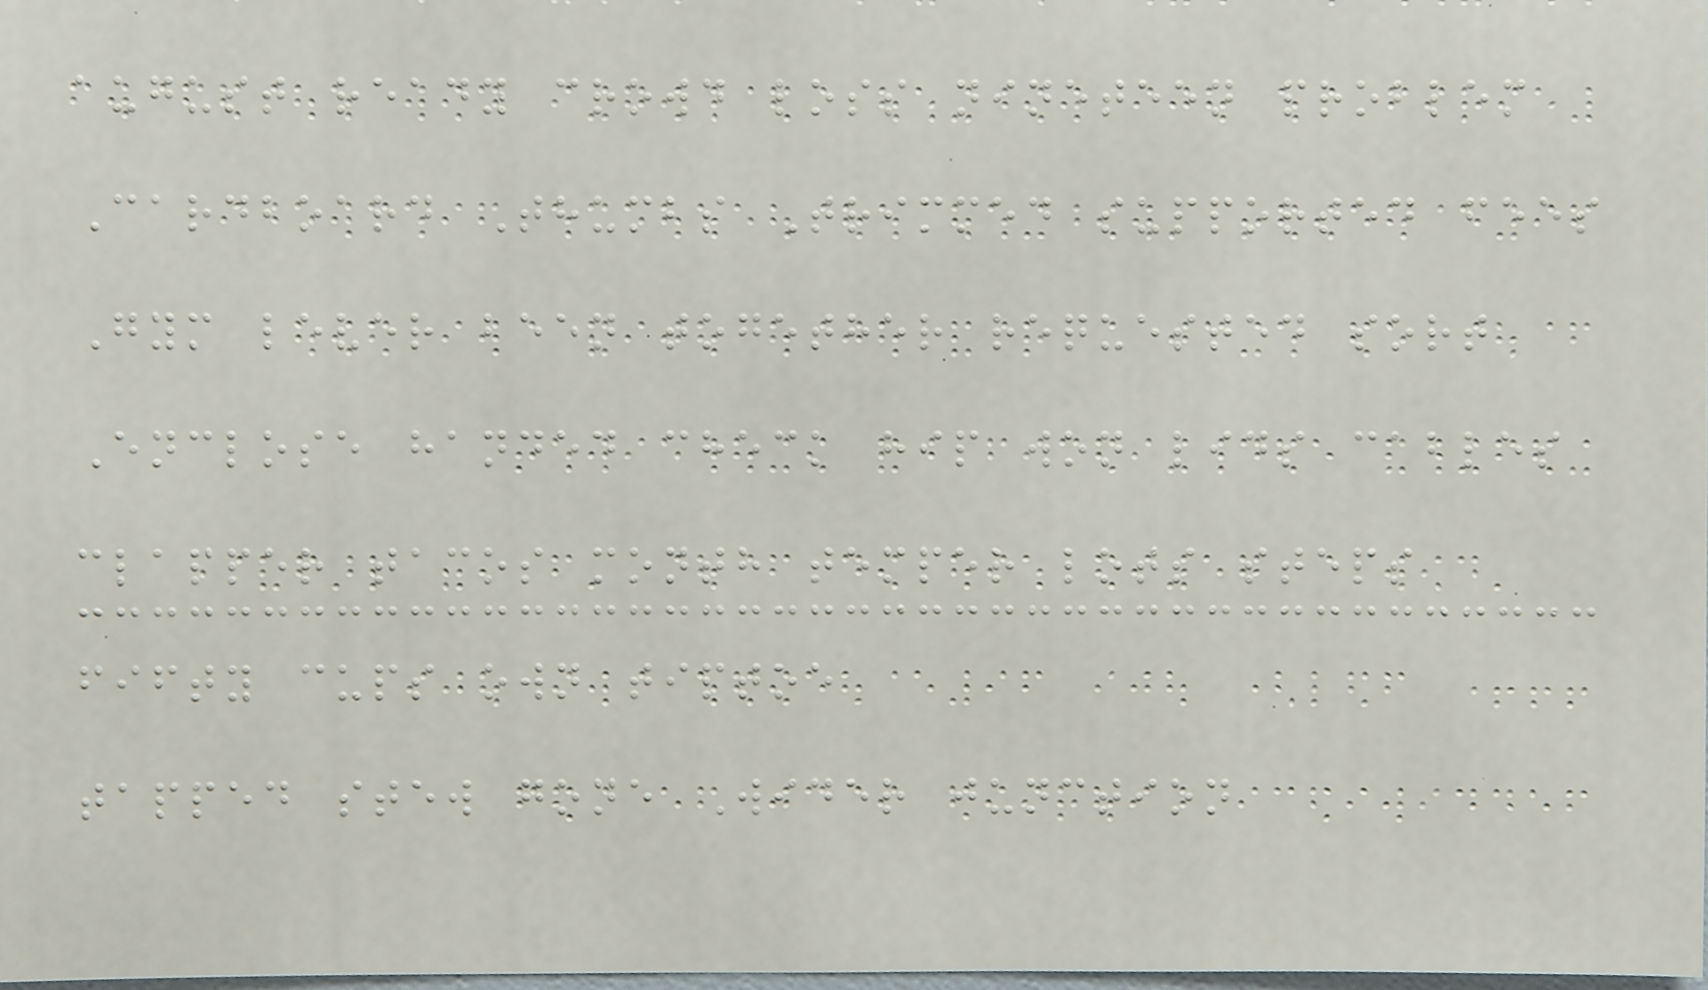august ready crowd loss nineteen problem
Cardboard Thumbs Trimmed supported fees
Gym lever been together requested sort
Enclose handed check hip won lids cables
clapper tacos month temper lots steps
fifty cups own tiptoe
tapped stew gone Wider junction
